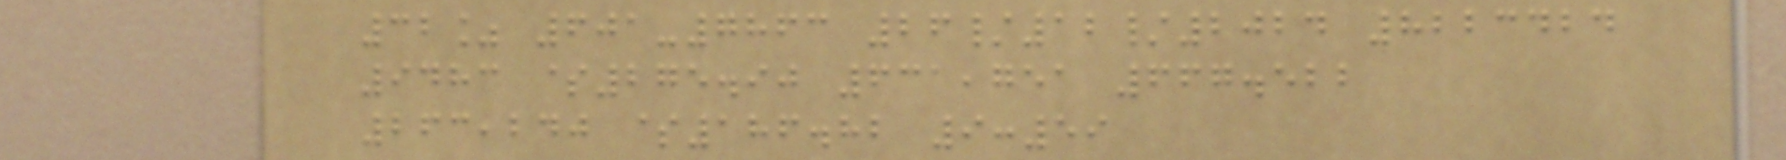32% 601-7863 26/12/2024 8223424
9483 $275.90 631,751 667.522
263,240 $186.82 9:59
